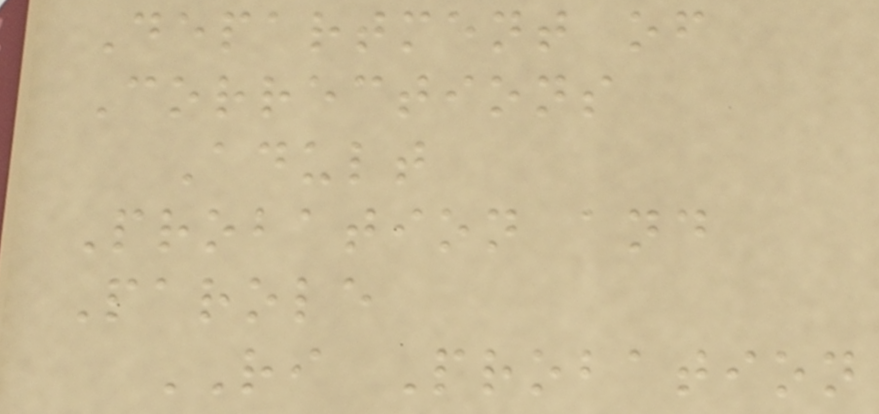Department of
Corrections
Adult
Probation and
Parole
RI Probation
